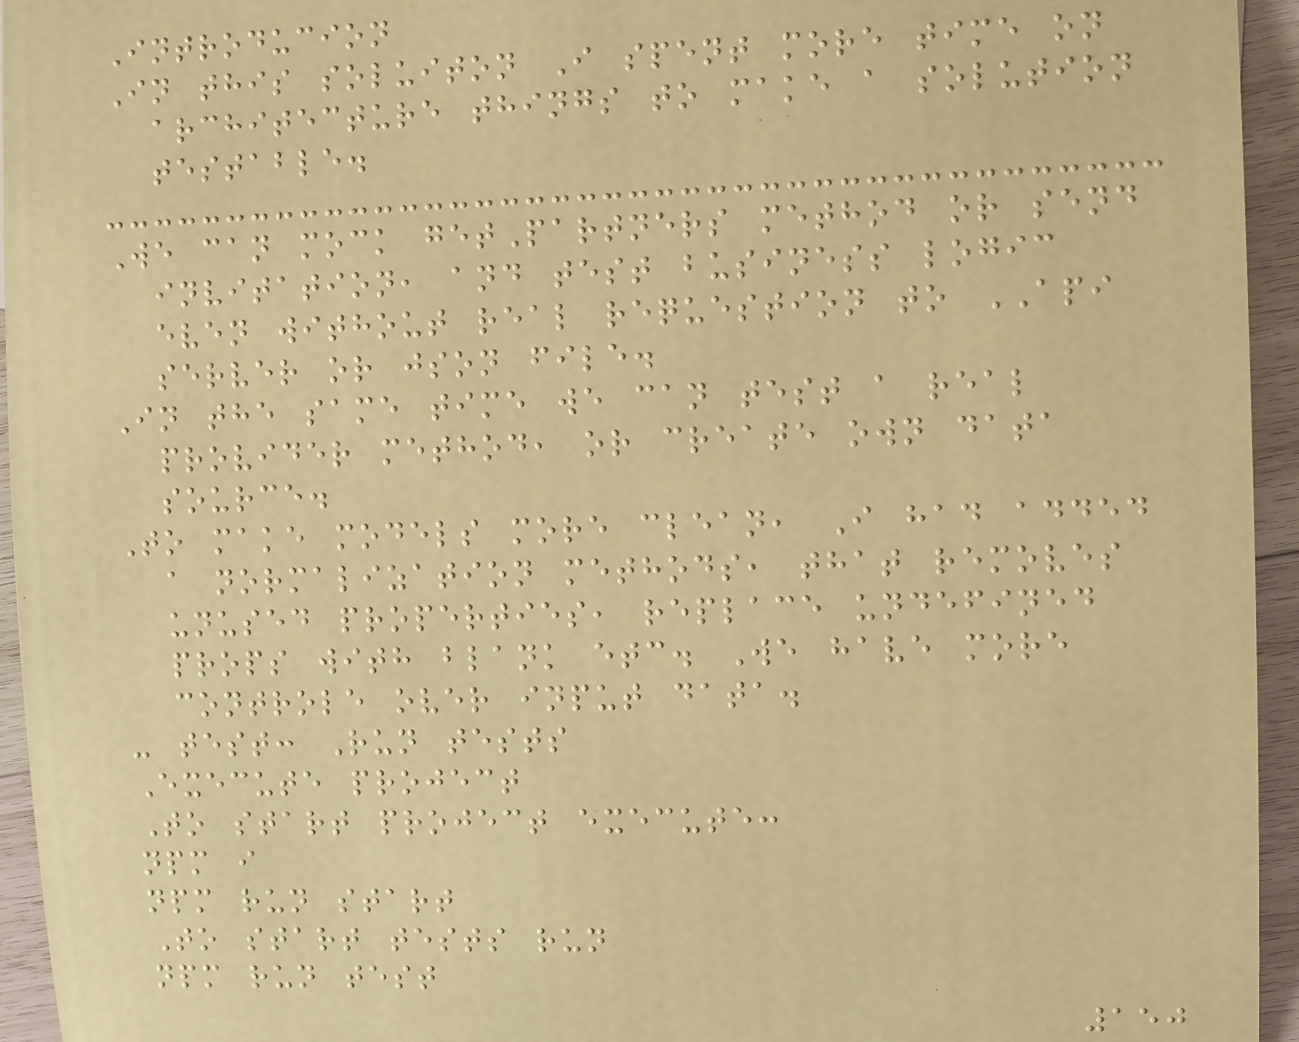Introducion
In this soluiton I spent more time on
architecture things to make a solution
testable.
We can mock getPartners method or send
invitation, and test business logic
even without real requestion to API
server or json file.
In the same time we can test a real
provider method, or create own data
source.
To make models more clean, I had added
a normalization methods, that removes
unused properties, replace undefined
props with blank etc. We have more
controle over input data.
- test: Run tests
Execute project
To start project execute:
npm i
npm run start
To start tests run
npm run test
150
